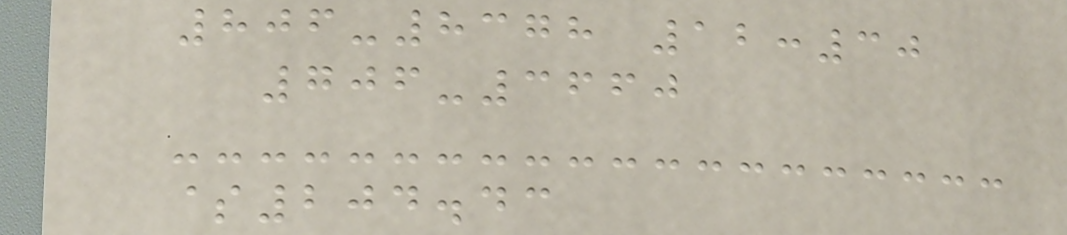806-8378 12:30
706-3660
$204.43
